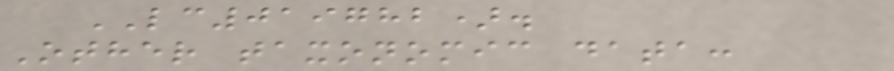LC019782).
Other taxonomic data:
